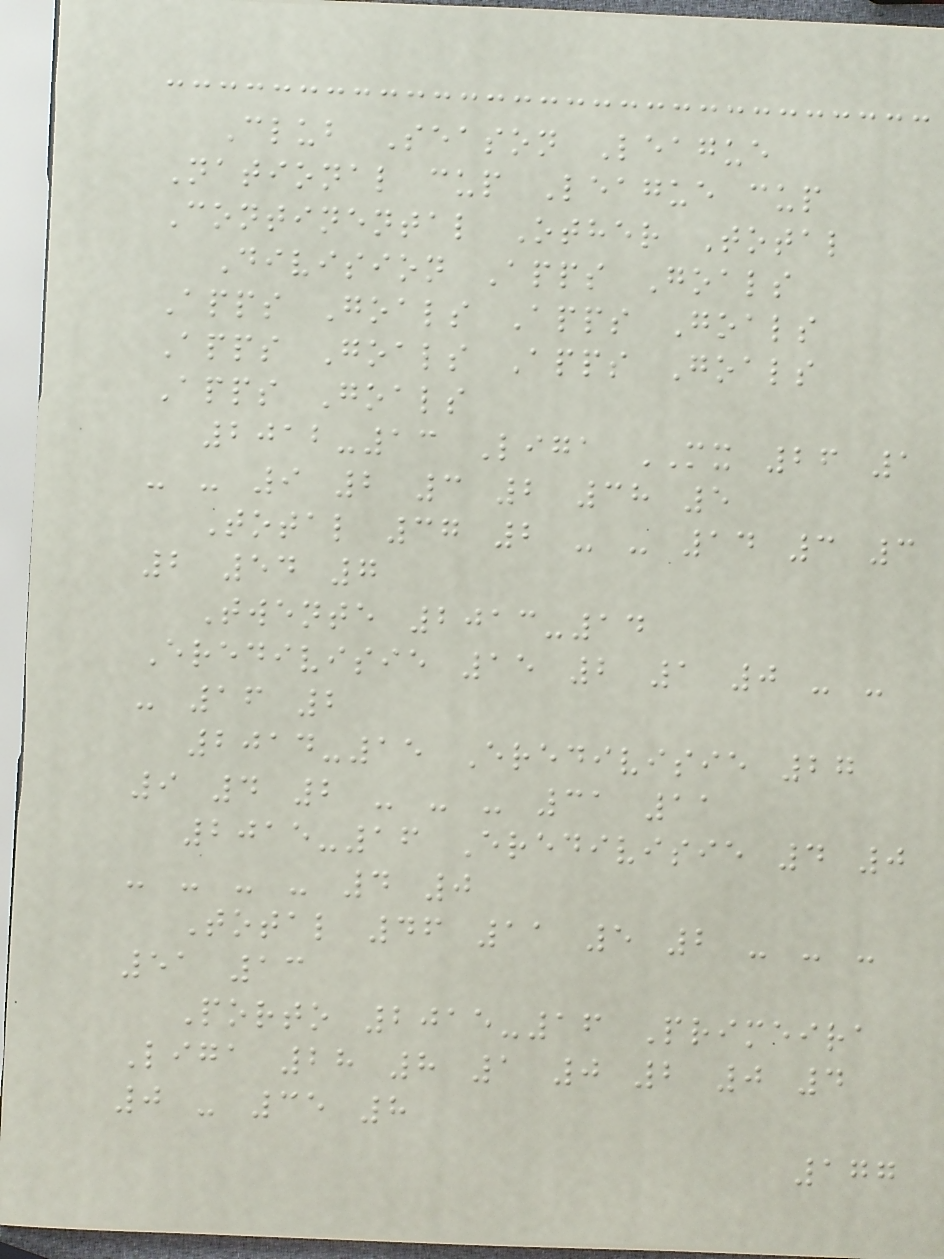Club Season League
National cup League cup
Continental Other Total
Division Apps Goals
Apps Goals Apps Goals
Apps Goals Apps Goals
Apps Goals
2012-13 Liga MX 26 1
- - 9 2 3 2 38 5
Total 37 2 - - 14 3 3
2 54 7
Twente 2013-14
Eredivisie 15 2 1 0 - -
- 16 2
2014-15 Eredivisie 27
9 4 2 - - - 31 11
2015-16 Eredivisie 4 0
- - - - 4 0
Total 46 11 5 2 - - -
51 13
Porto 2015-16 Primeira
Liga 28 8 1 0 2 0 4
0 - 35 8
177
